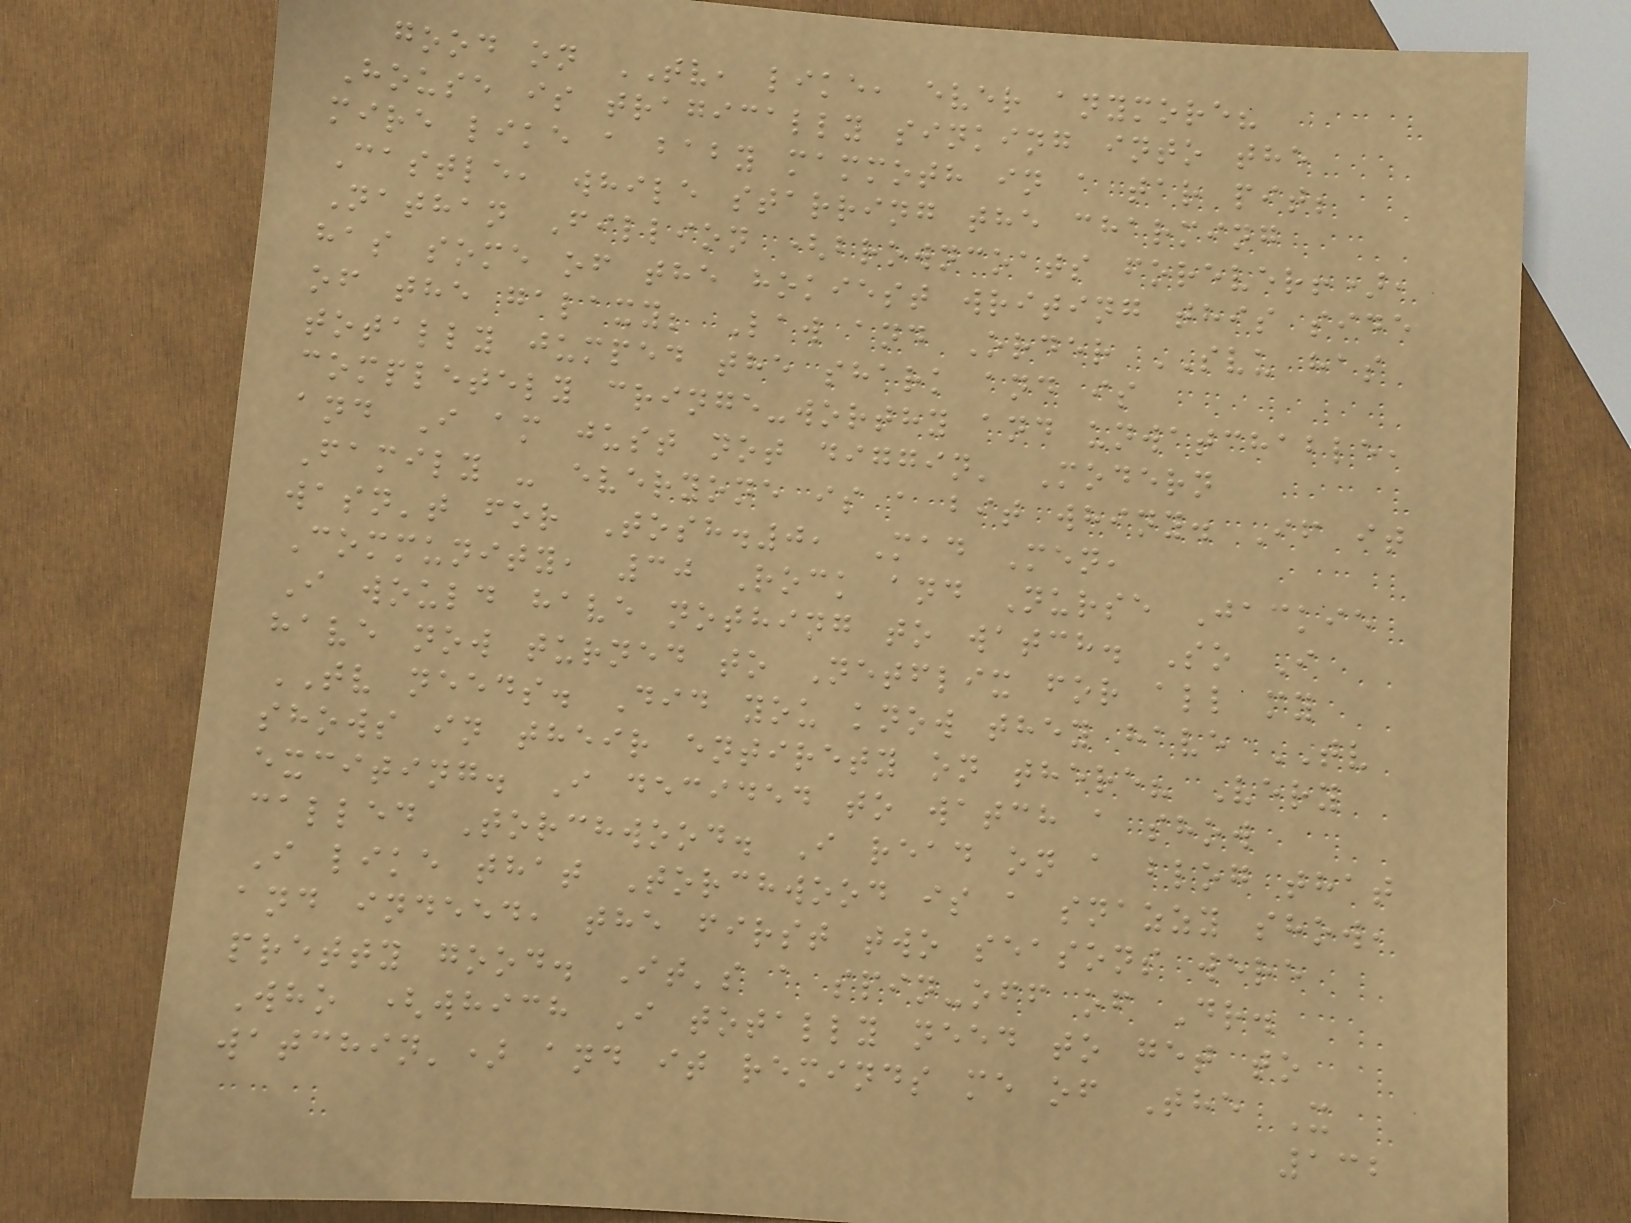good on TV, like, ever anymore?
House is tragically sinking into the
mire like a baby mammoth in a tar pit;
Castle, while starring the charming
Nathan Fillion (browncoats forever!),
has some of the hokiest writing this side
of the galaxy; Law and Order SVU has
totally jumped the shark and is
completely cringe-worthy and unwatchable,
and I am just not diggin' Modern
Family - everyone is a bit whiny. If it
wasn't for Tosh.0, Mad Men,
Community, 30 Rock and Nurse Jackie
I would have nothing to watch. So I
have now turned to Netflix for all my
TV needs. Did you know they have TV
shows in their entirety on there? Very
exciting. I decided to watch a show
called Torchwood. I read on a blog that
I like that Torchwood is a snazzy show,
and indeed, the first two seasons were
pretty good. It's a spin-off of Dr.
Who (which I totally need to get to
watchin') and it reminds me of The X
132
